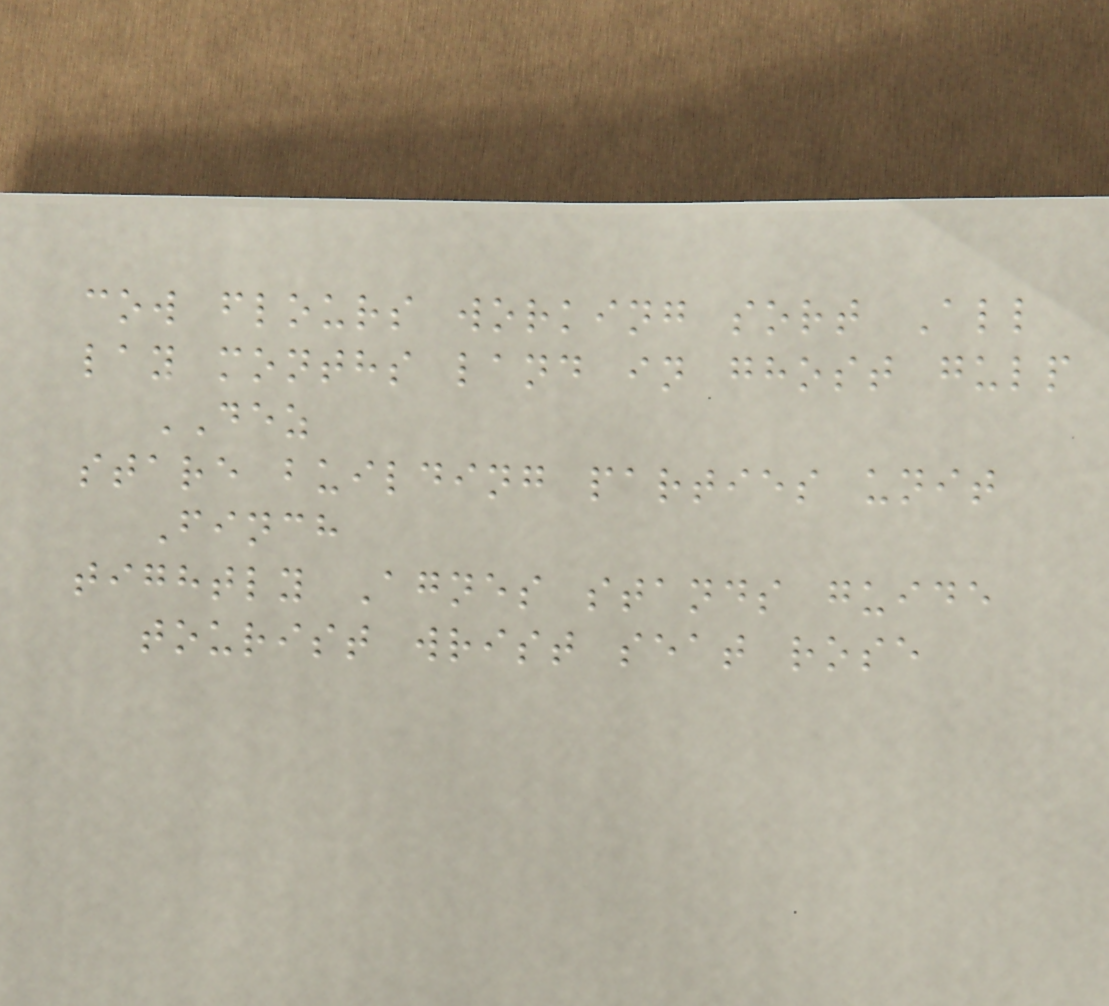cow flours working sort All
lay months land in ghost gulp
DEZ
stare building parties unit
Finch
tightly Agnes stands guide
tourist wrist seat rose
